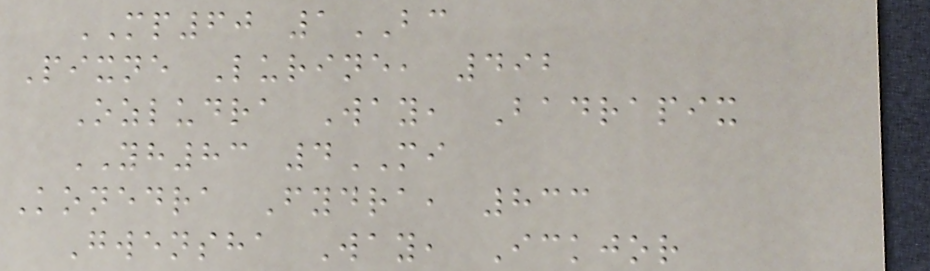MP60 1BC
Pixne Lurine, 492
Ozludra Way, Badrapix
YH83 4MI
Konedra Fydra, 833
Gwensha Way, Ickjor
